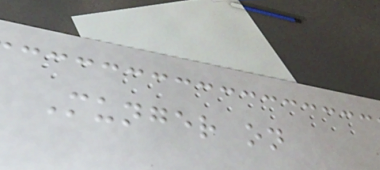Munger on
